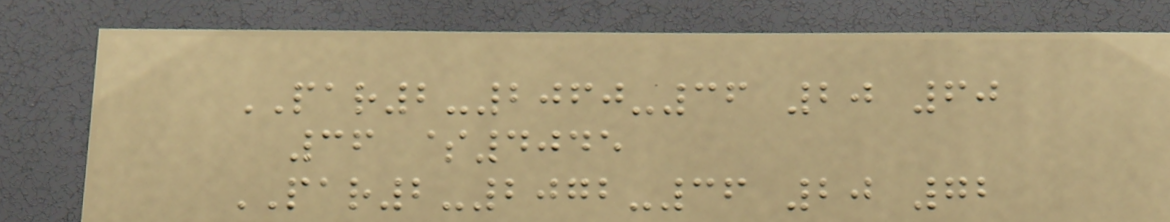PAR2-2060-36 20 60
36 $4045
PAR2-2072-36 20 72
